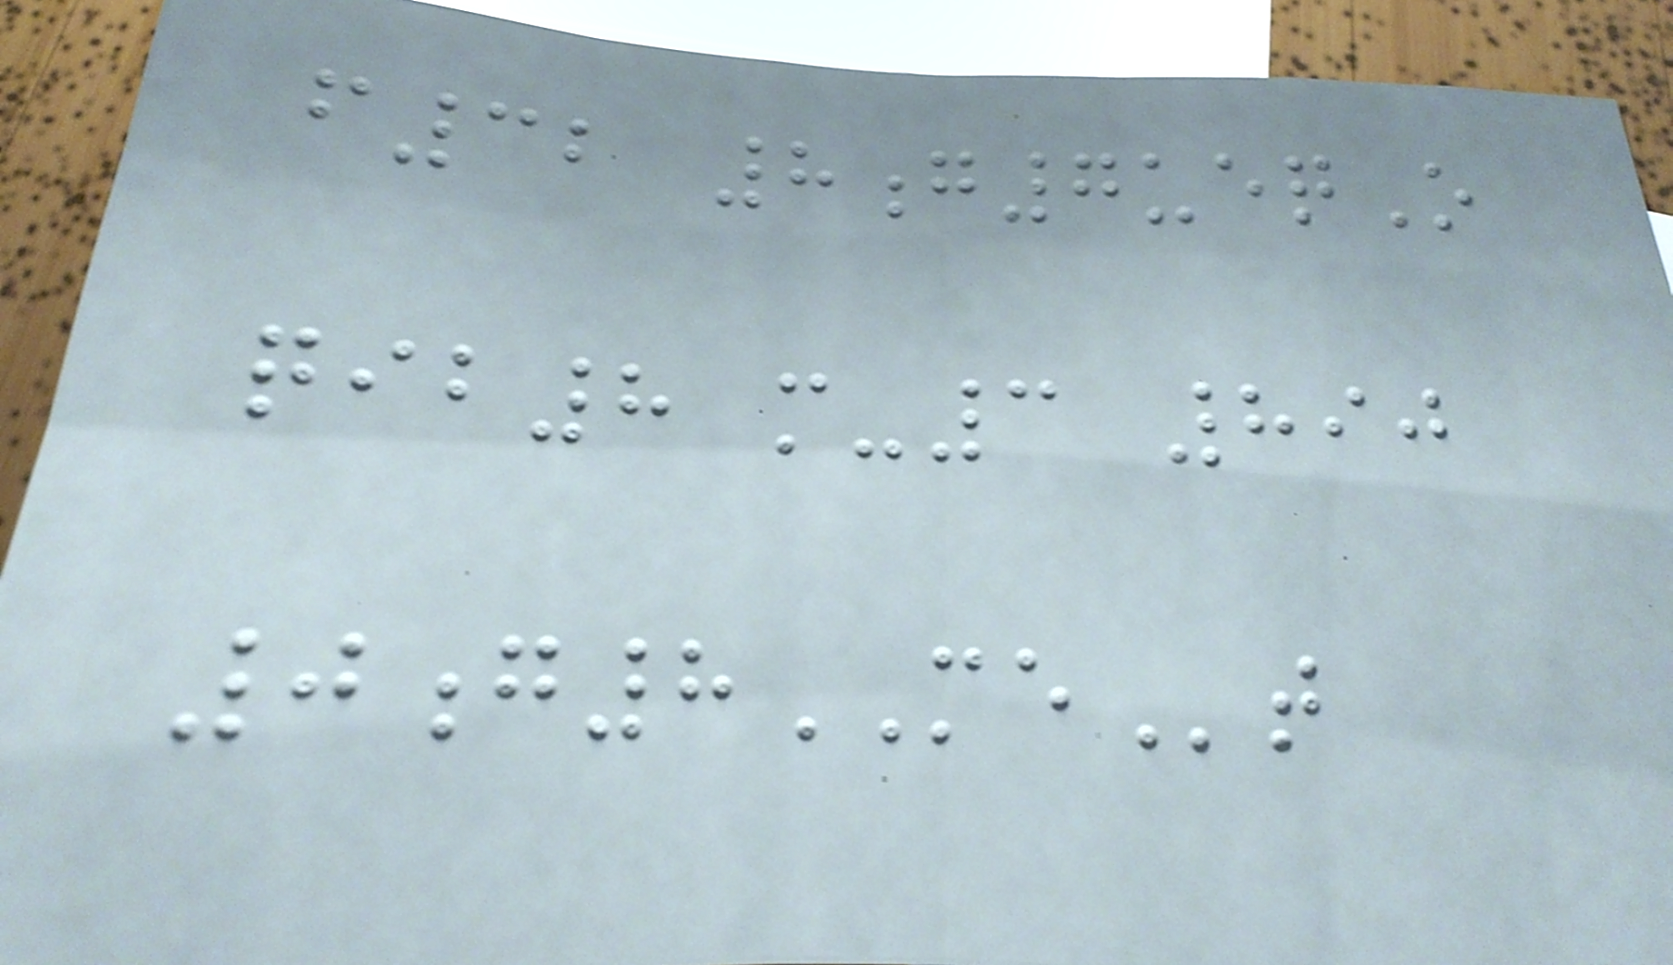f32 8g7ueqO
qib8 m-3 890
0g8MEt
